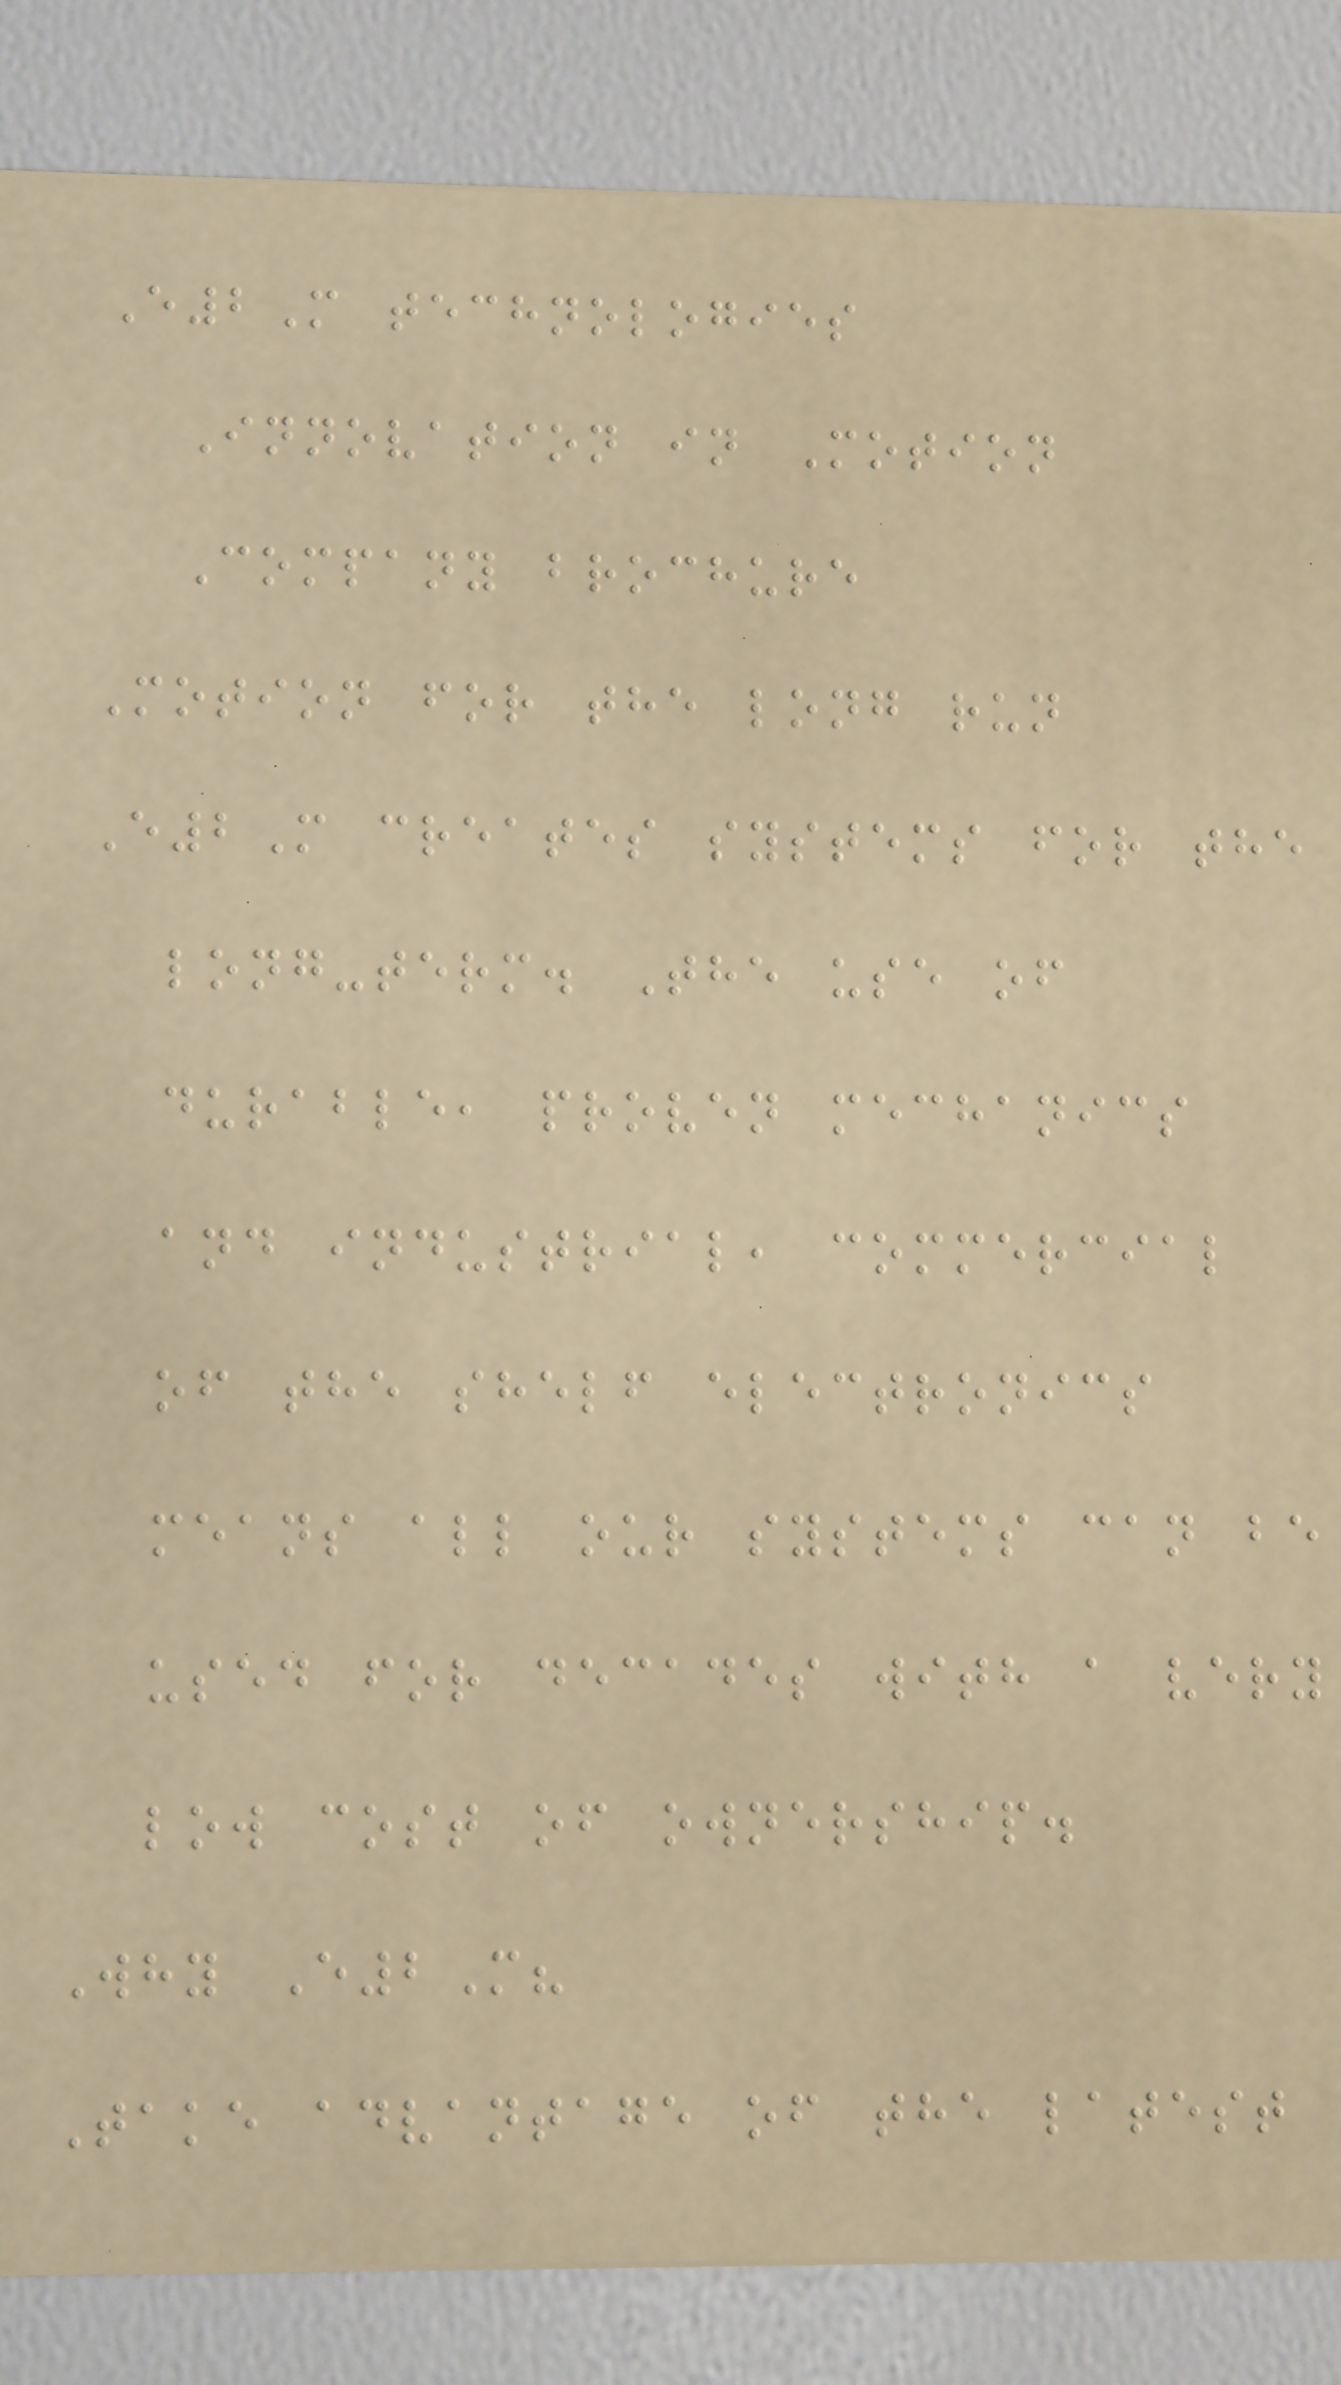E2M technologies
Innovation in Motion
Company brochure
Motion for the long run
E2M creates systems for the
long-term. The use of
durable, proven mechanics
and industrial, commercial
of the shelf electronics
means all our systems can be
used for decades with a very
low cost of ownership.
Why E2M?
Take advantage of the latest
